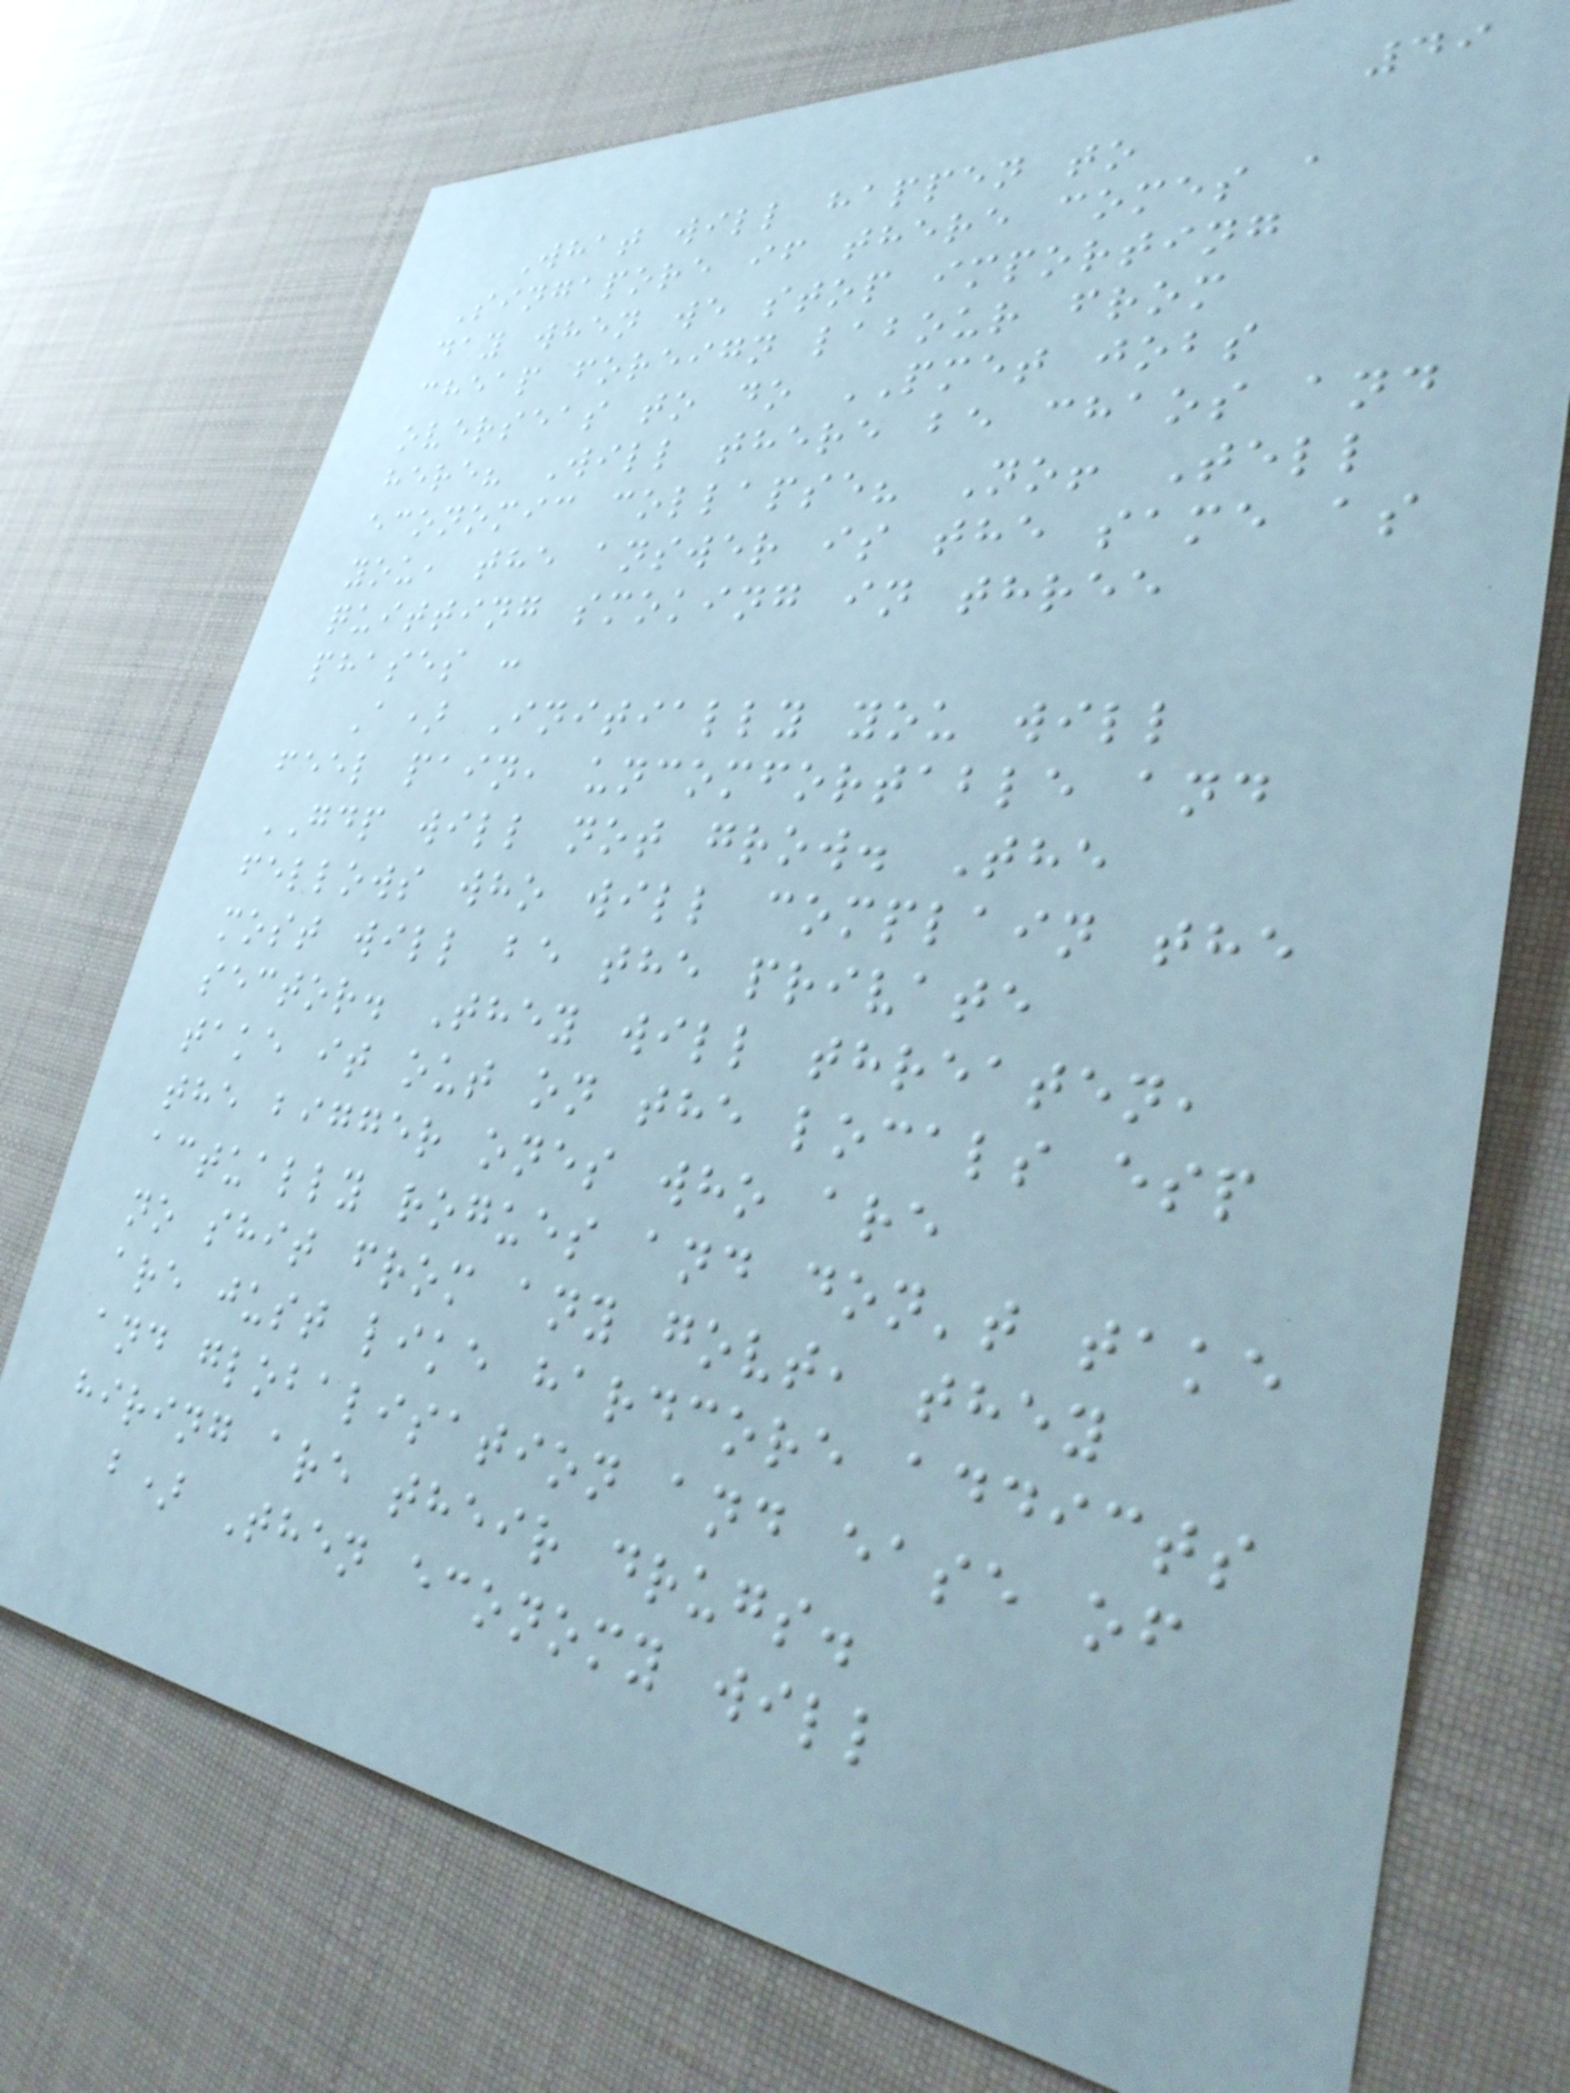49
What will happen to
Singapore if there comes a
day when we stop importing
cheap foreign labour from
overseas to do PMET jobs
here? Will there be chaos and
economic collapse? No! Tell
you, the answer is the same as
quitting smoking in three
phases :
A) Initially you will
feel pain, uncomfortable and
GDP will not grow. The
fellows who will complain the
most will be the private
sector. They will threaten,
take it out on the locals esp
the bigger ones who are
actually rogues and don't take
no shit from any govt, they
are just like hardcore addicts
and globalisation and ease of
hiring are their drugs.
b) Then economy will
